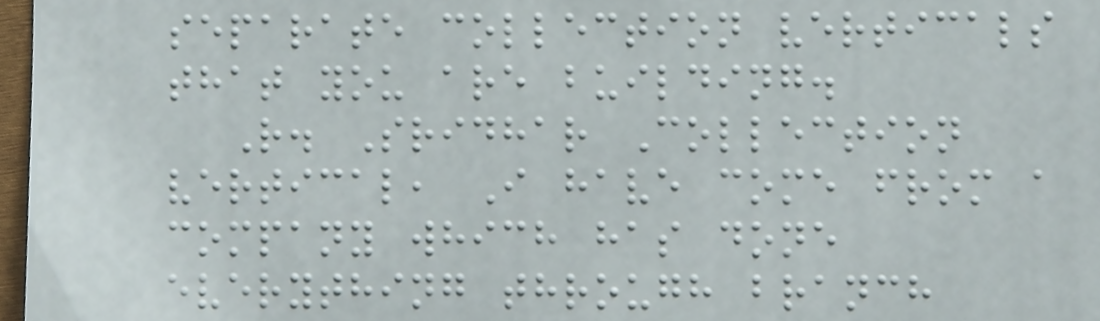separate collection verticals
that you are building.
R. Sridhar Collection
vertical, I have come from a
company which has done
everything through branch
